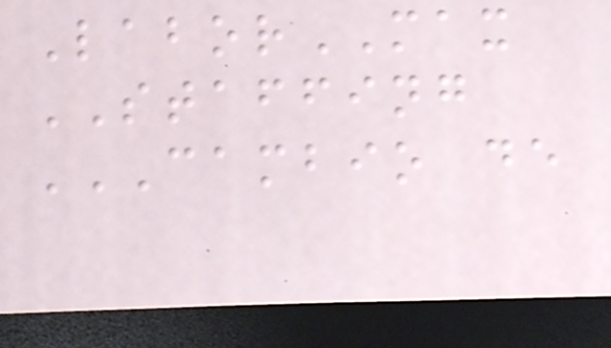LaborMAX
STAFFING
CAMBIO DE
